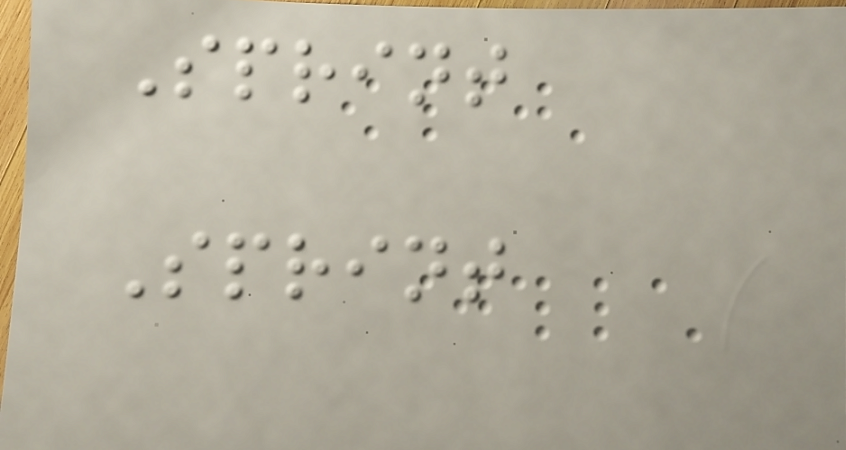Sprint
Sprint
